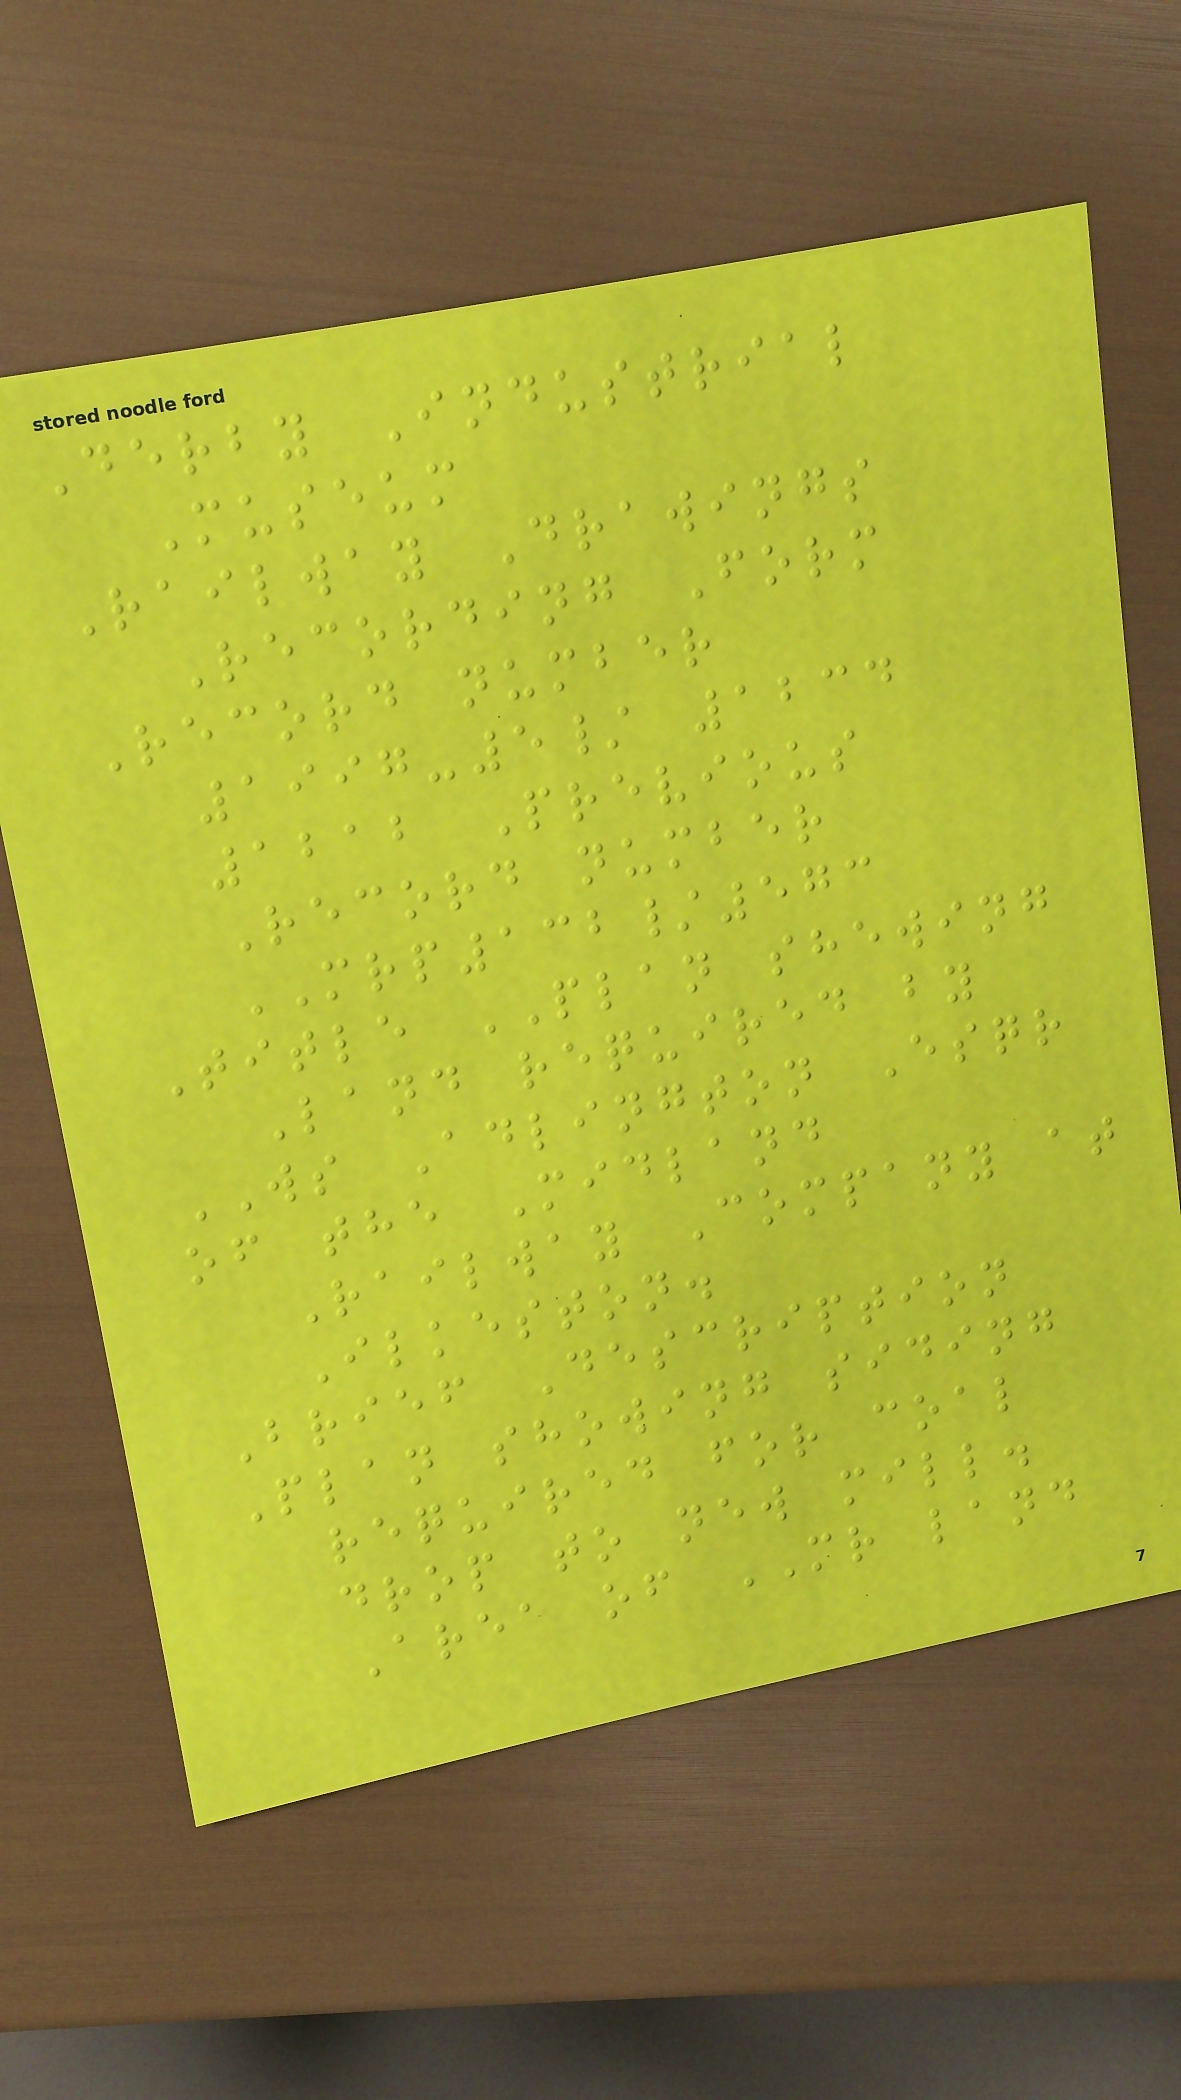Derby Industrial
Museum
Railway Drawings
Recording Form
Record number
1997-5/ 1234
1212 Previous
Record number
MRP132/573
Title PLAN shewing
Land required by
WS Adlington Esqr
of the Midland
Railway Company at
Ilkeston.
Brief Description
Plan showing siding
required for coal
drop to new mill.
Area of MR land
